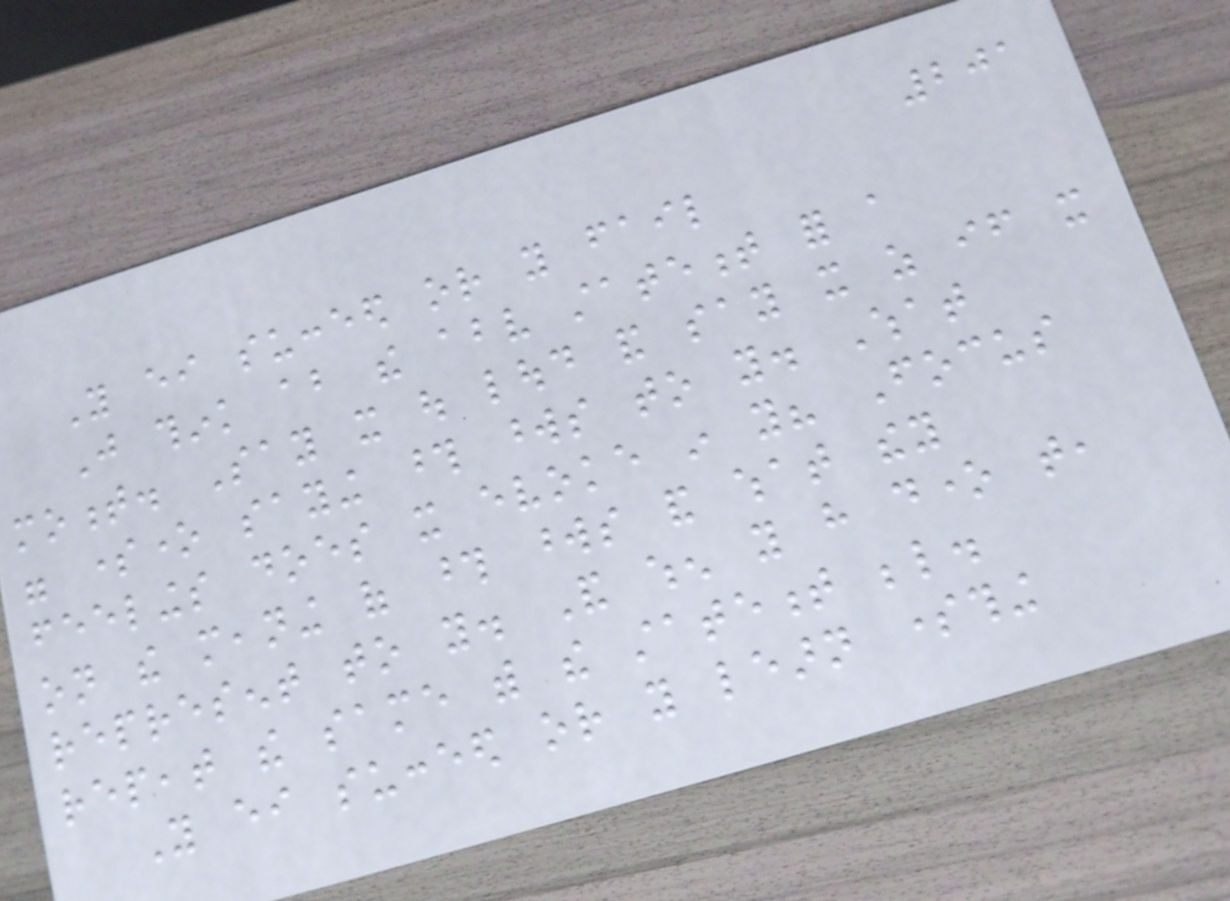201
You either succeed or you fail
Just think about the above statement for a
moment. Say it out loud and say it as if it
were someone saying those words to you. What
feelings does it evoke in you? Focus
on the meaning of those words and what they
represent to you. And when you have done that,
repeat the same with the statement below.
You either succeed or you learn something
